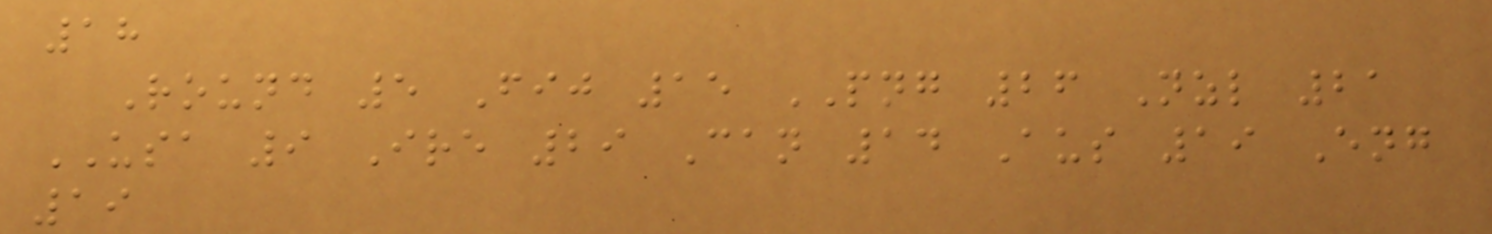18
Round 5 Fij 15 PNG 26 Nzl 21
USA 9 Ire 29 Can 14 Aus 19 Eng
19
